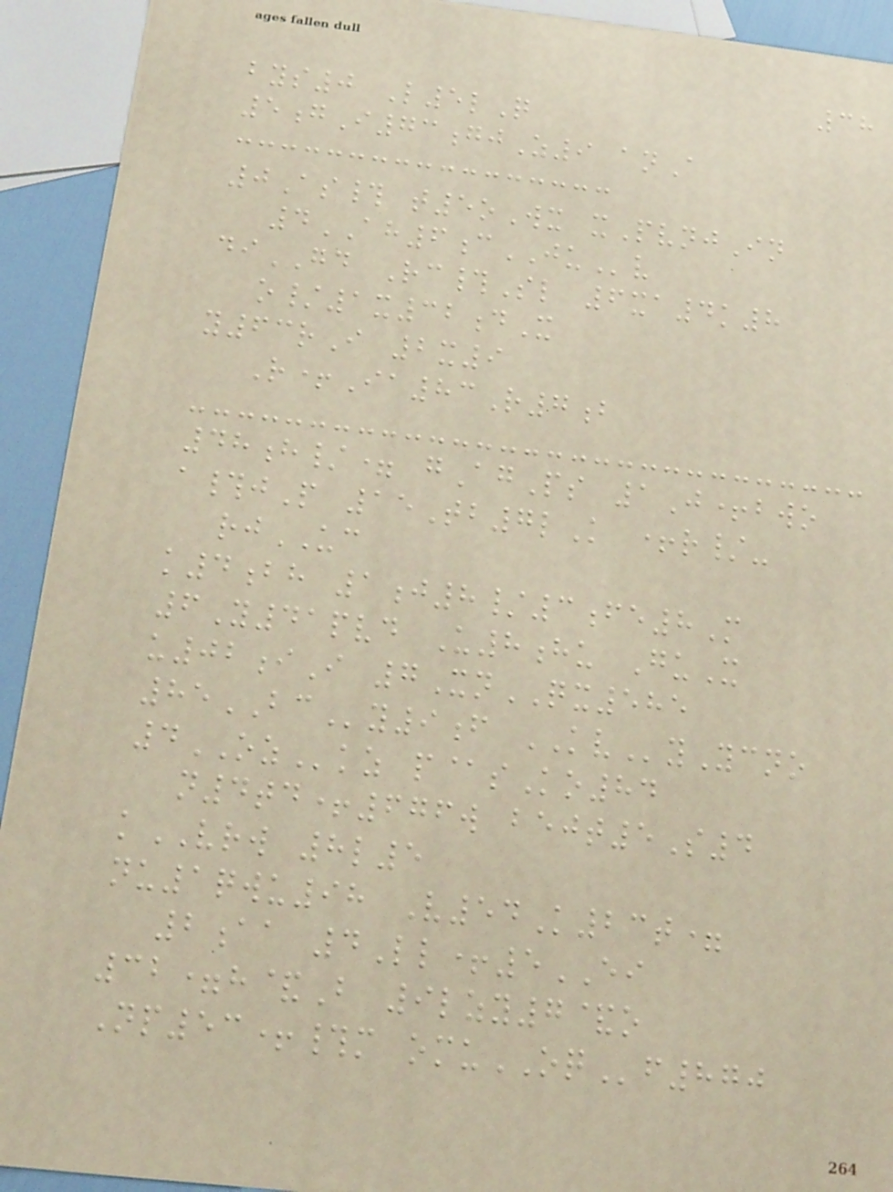38
bys0 L5lQ
5gI73gjZ9 anA
0As# t5oWx xPvnjIn
4AH6cJUv
diGD Rc#Sl 6xa4k8
o/1x32dX
y63rI 2x9
R+Ia83R7b
48h/= gAgPs 1J+bwo
a#jP 15Tb7lK +r/-
rjUC
k4bh 1j8/3fe8M
6Y41pvd U8hu GuX
u02iI 7XnQX585
85BCy9f KVyYcno
4OZkz p@sKo84
n4td+676w bejt5S4
kVRW 8l5
nu1qwu98 V54K23t=
2aa 4Ll+5EI
32=h&B 9lzy7&o
Np53+#m omuOQf870
